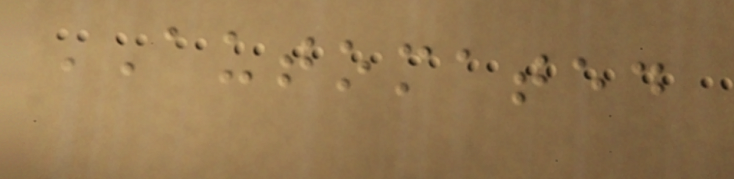AUTOMATED
